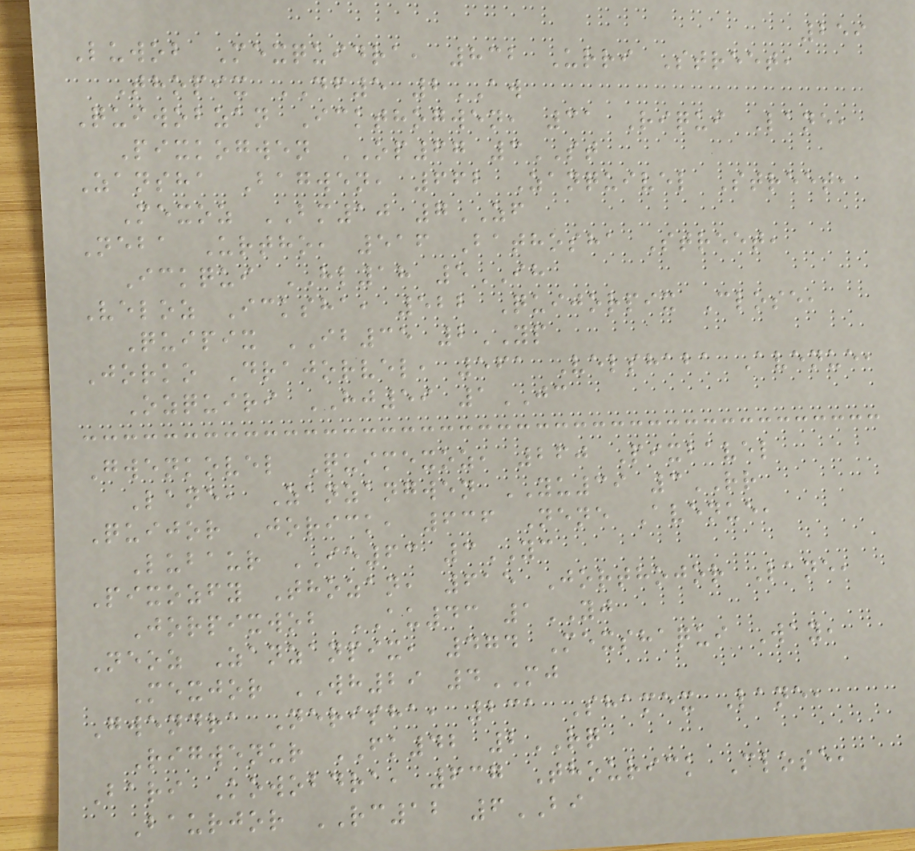259
Luwob Mexquidra, 832 Urri Street,
Thopix DF5 2AW
Quiwobzan Ickthogwen, 31 Riqui Lane,
Pixkogwen OP67 3ST
Zansha Bagwen, 662 Zanquivel Street,
Mexoz BM10 7ZF
Neba Urtho, 516 Bathosha Street,
Ickqui HL18 5IH
Veloz Icksha, 522 Quijorpix Close,
Quipix IB35 2YP
Jorko Drajorvel, 561 Velshaba Avenue,
Ozquiri HJ59 1JC
Gwenkovel Quimexoz, 260 Pixbavel
Lane, Zanzangwen YU39 3RR
Quijor Jorick, 636 Nene Avenue,
Lubaur IE63 3YC
Pixozfy Thozan, 615 Jorthojor Lane,
Jorpixwob AU43 1YJ
Neoz Zanzanpix, 474 Mexshaqui Way,
Mexjor WH29 4MJ
Gwendra Nerisha, 231 Shamex Lane,
Rigwenur FK42 2RQ
Bari Kowobdra, 637 Thourick Close,
Baurjor RC12 6BI
